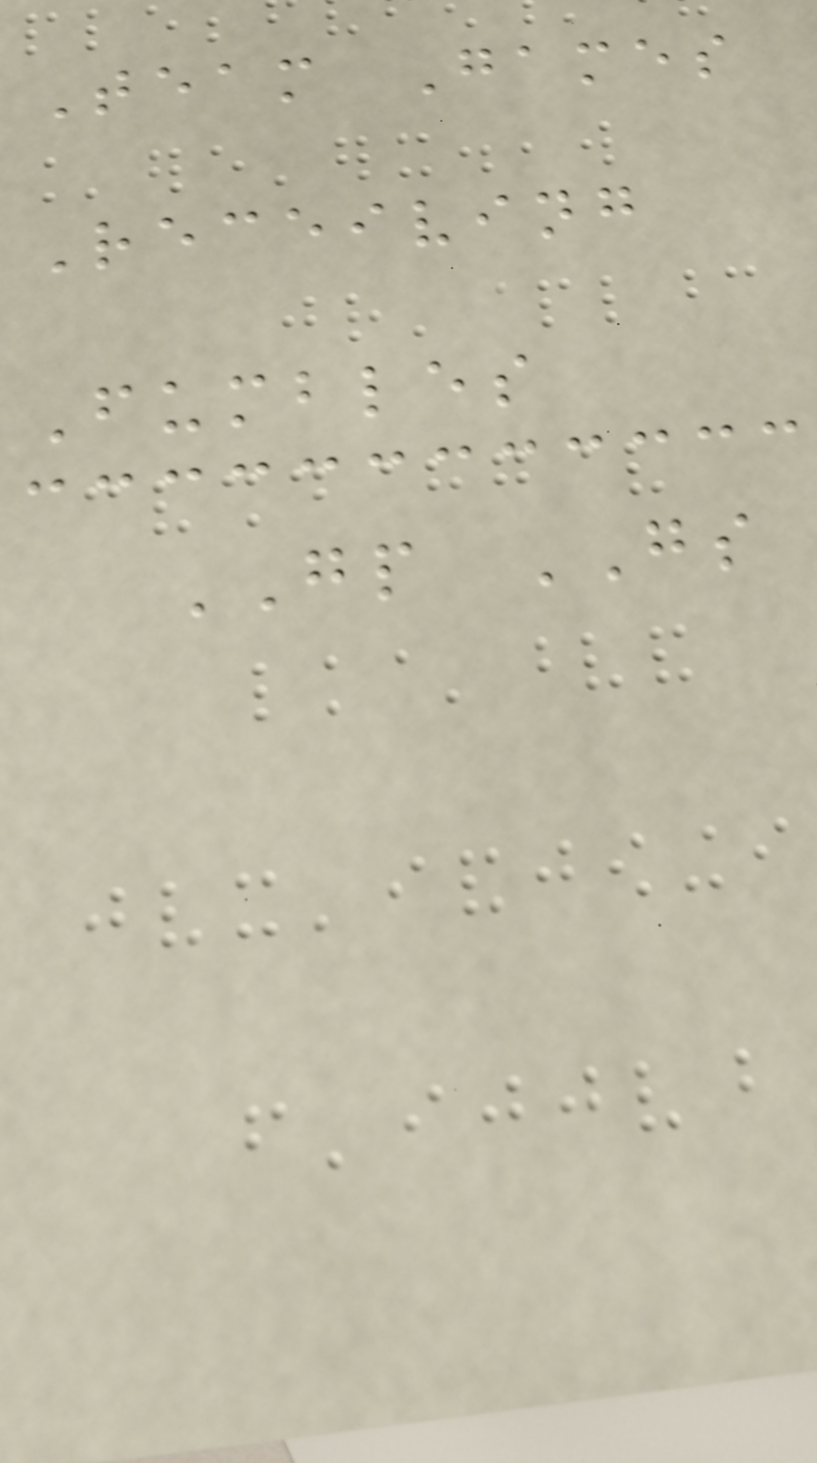Team Games
Receiving
Fumbles
GP GS
